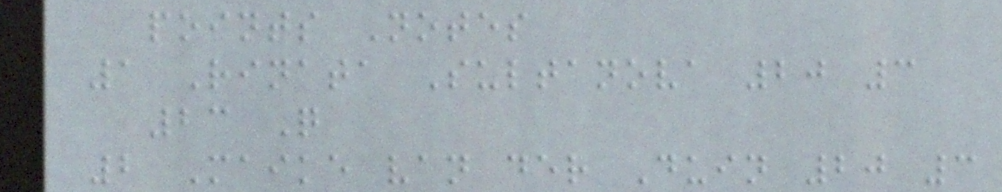points Notes
1 Rinata Sultanova 20 3
23 Q
2 Maike van der Duin 20 3
